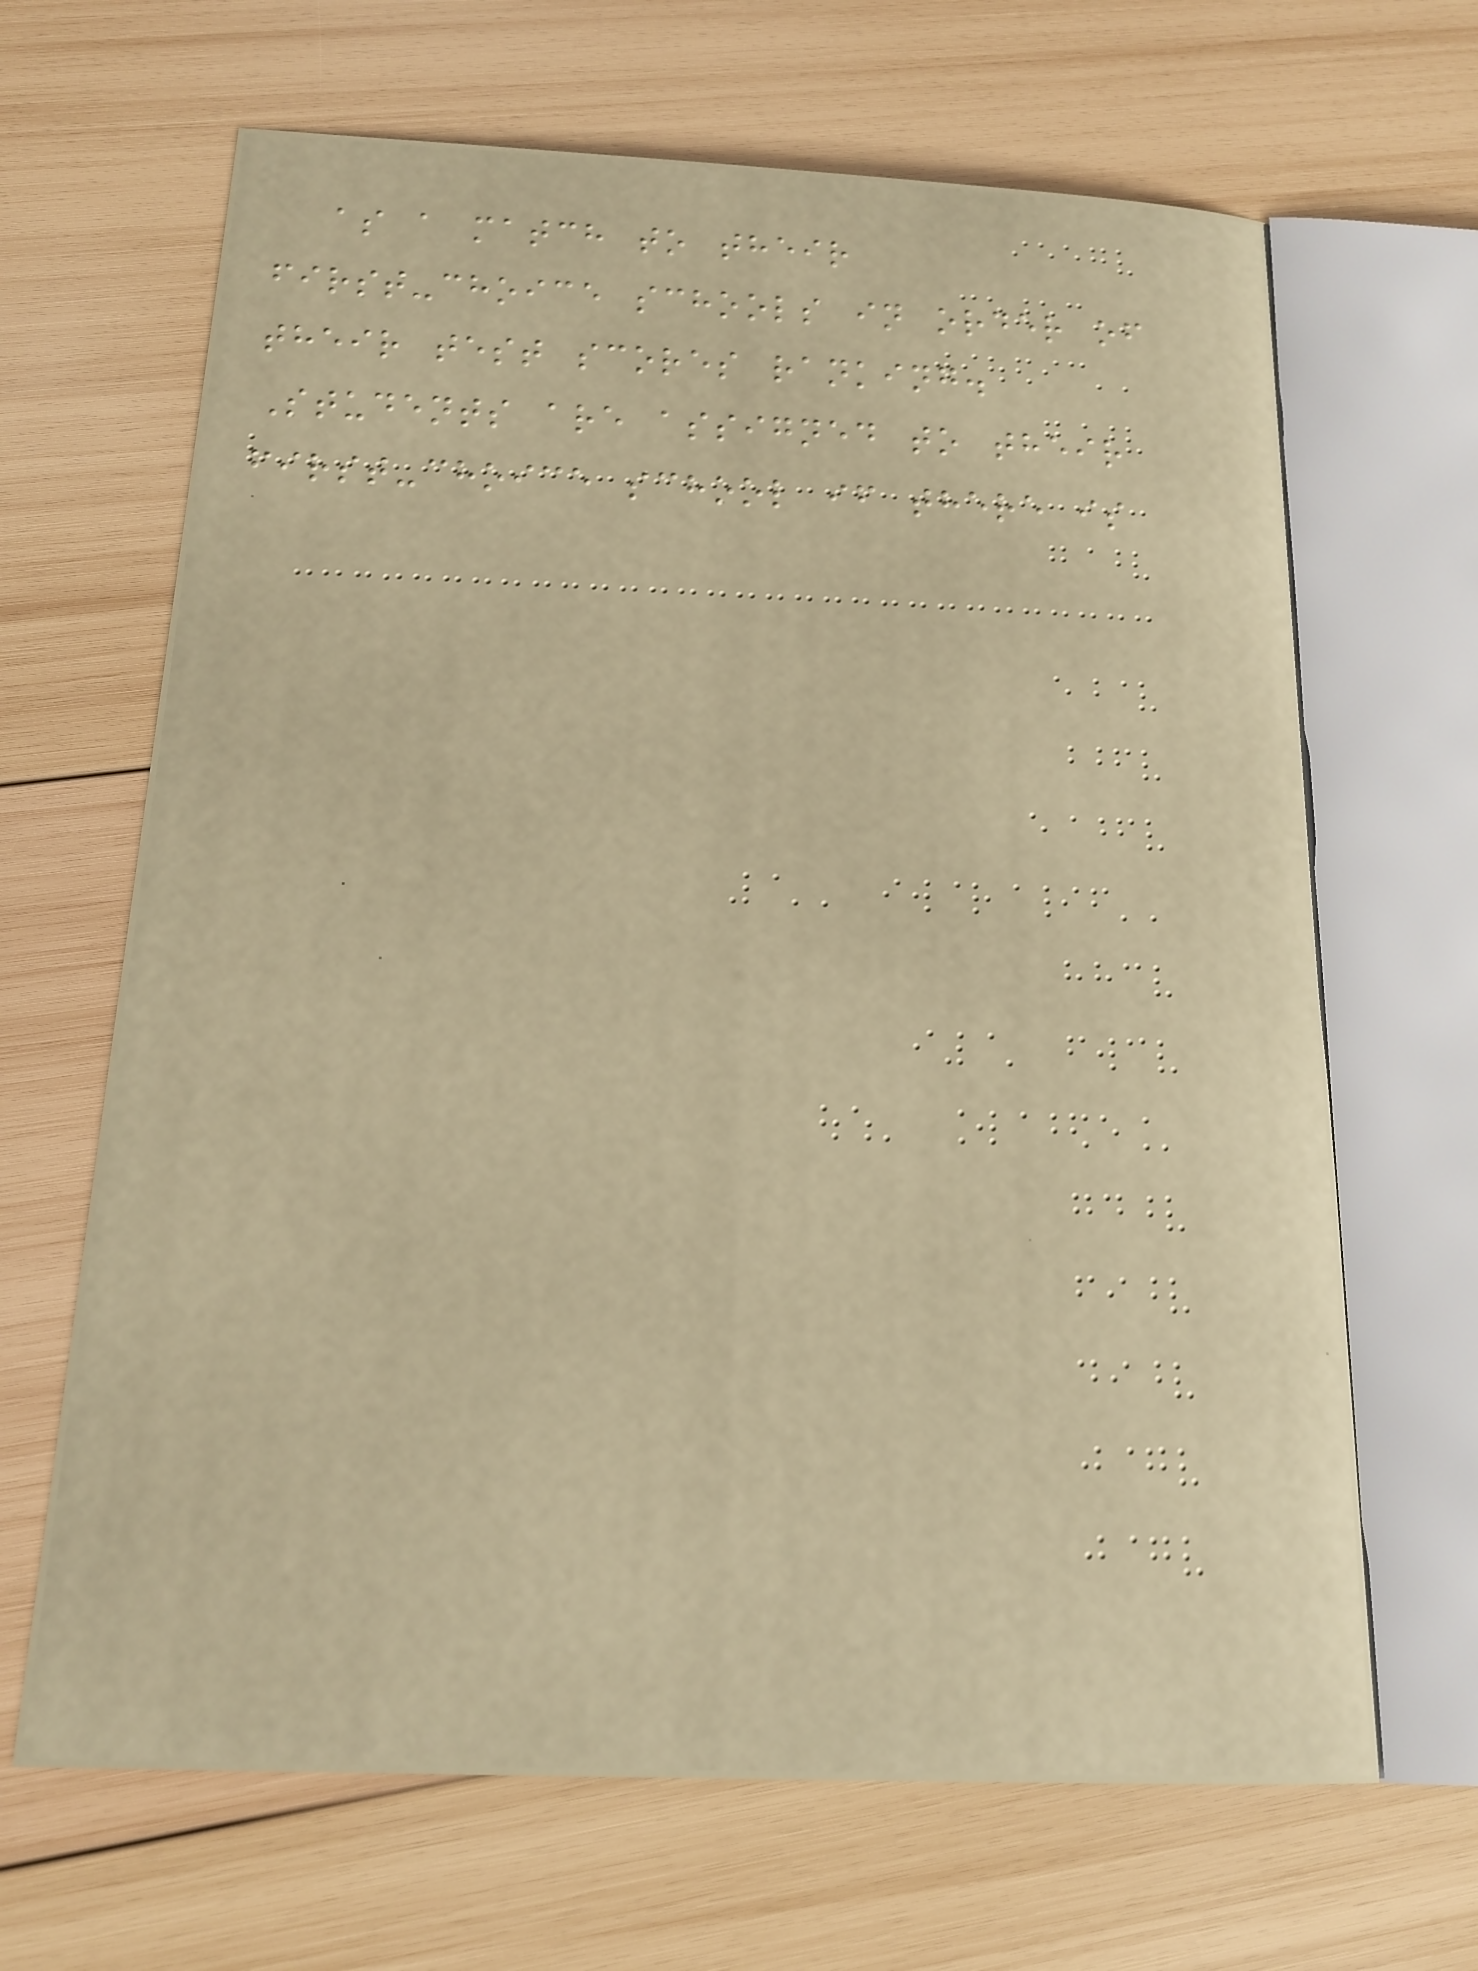as a match to their
first-choice schools in order of
their test scores ranking.
Students are assigned to their
first-choice school if there is
